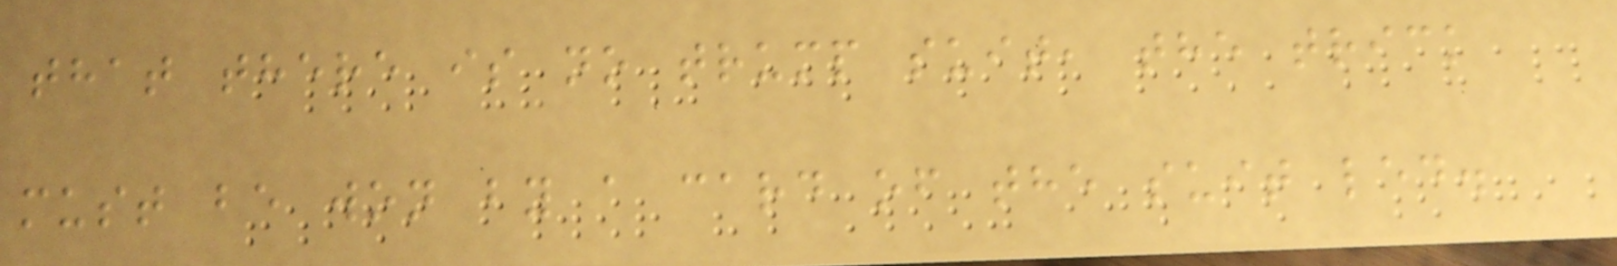that there is no trump suit, the trick
must be won by a card of the suit led.
